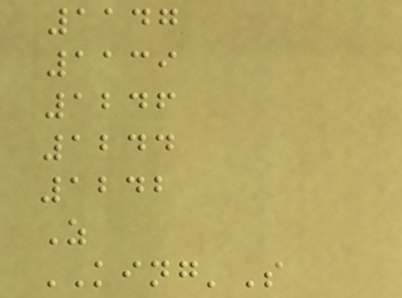1147
1139
1246
1244
1242
Z
KING'S
